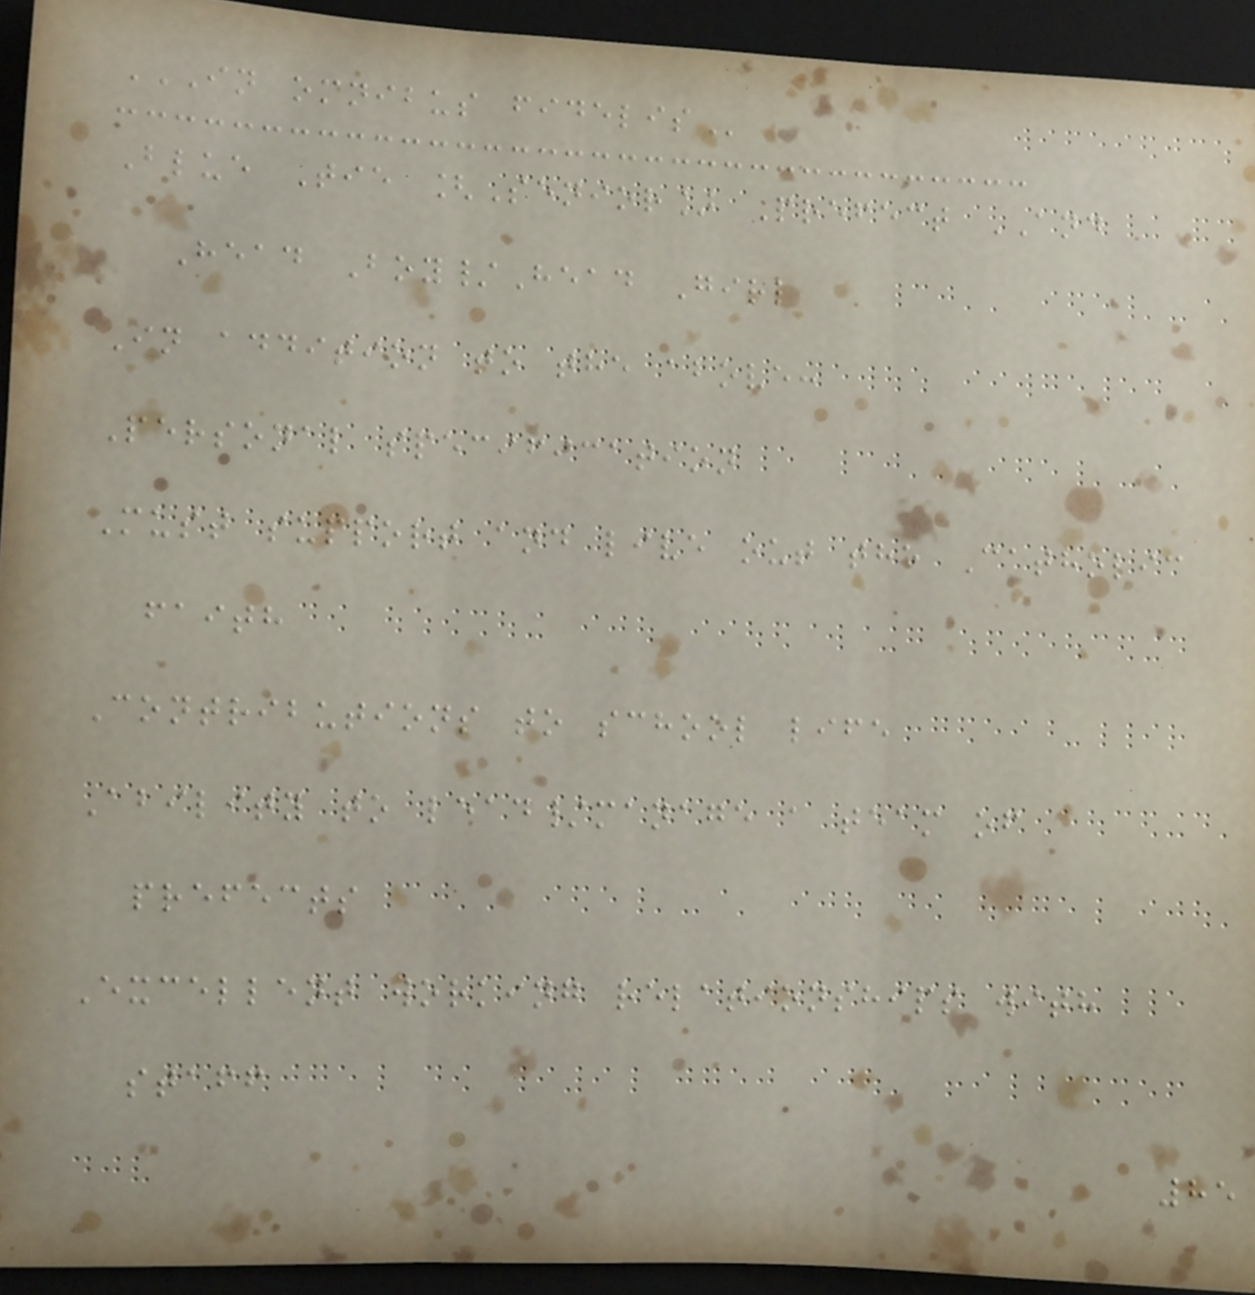IN OMNIBUS FIDELIS
Blue Tie [Senior] Prefect AND
Head Boy/Head Girl
In addition to the above:
Personal specification
Must support and live out the Catholic
faith
Contributions to school life
Ability to lead/manage a team of
prefects
Excellent working relationships with
staff
85
